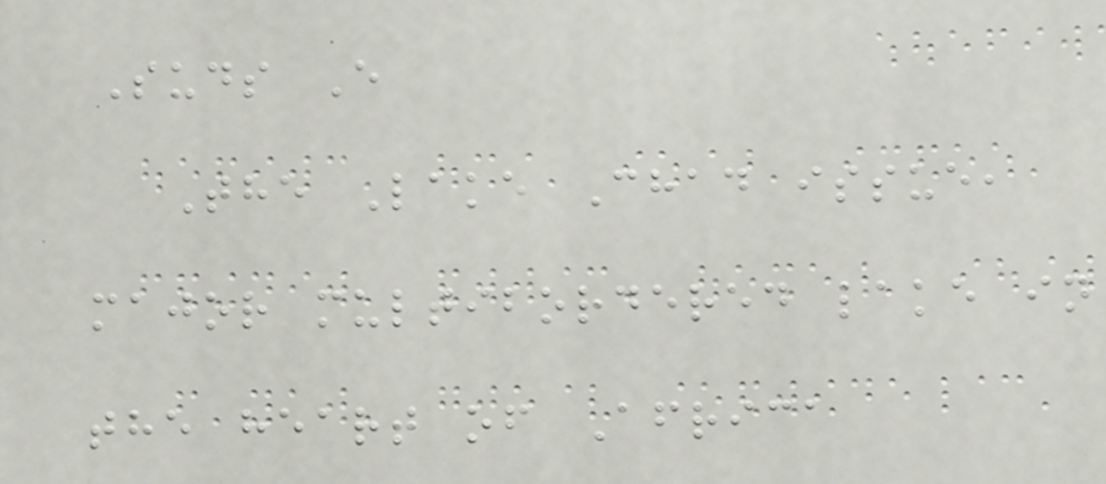Suds E
The Lake Chad issue,
major multibordered lake in
the heart of Africa
